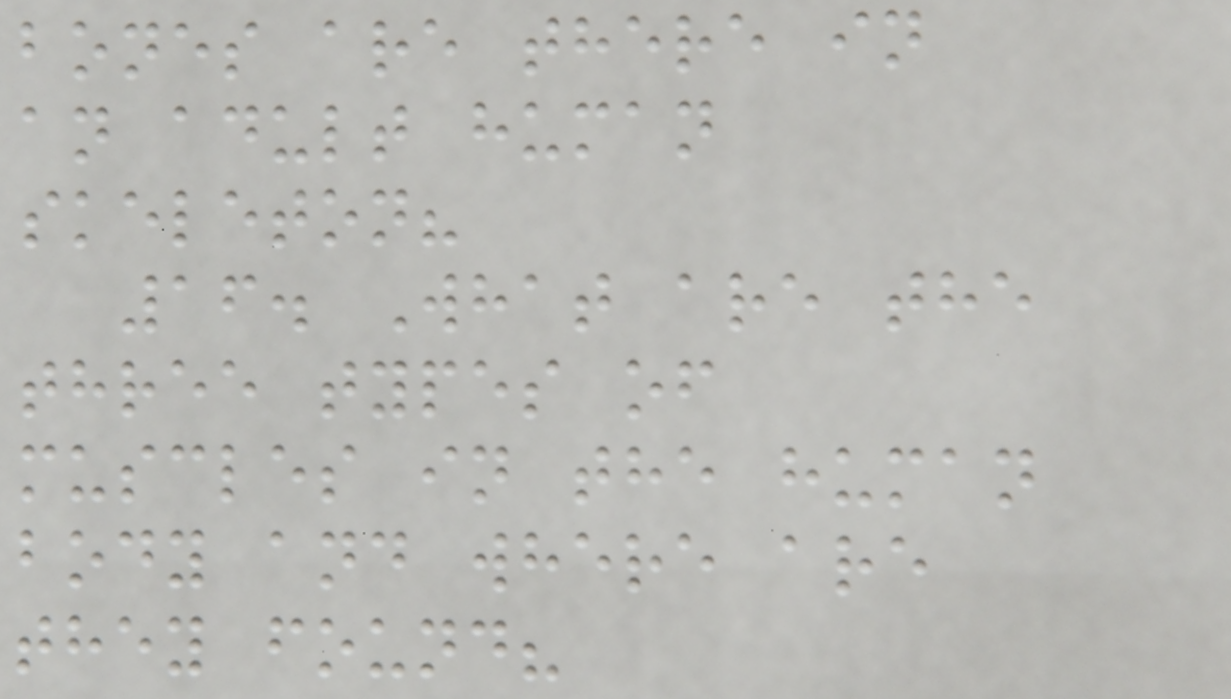bones are there in
an adult human
skeleton?
16. What are the
three types of
muscles in the human
body and where are
they found?
